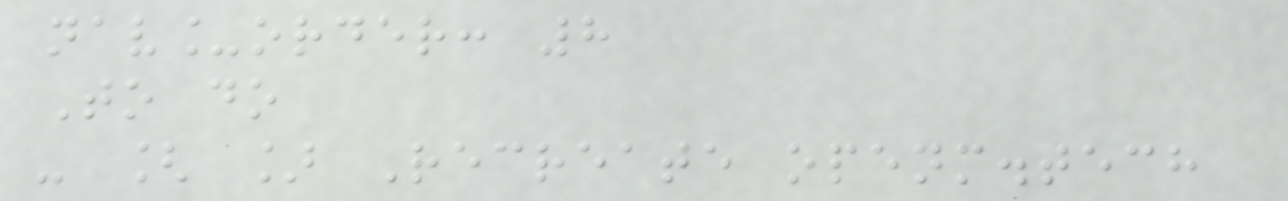nav_order: 8
To do
- [ ] Recreate openm.tech
